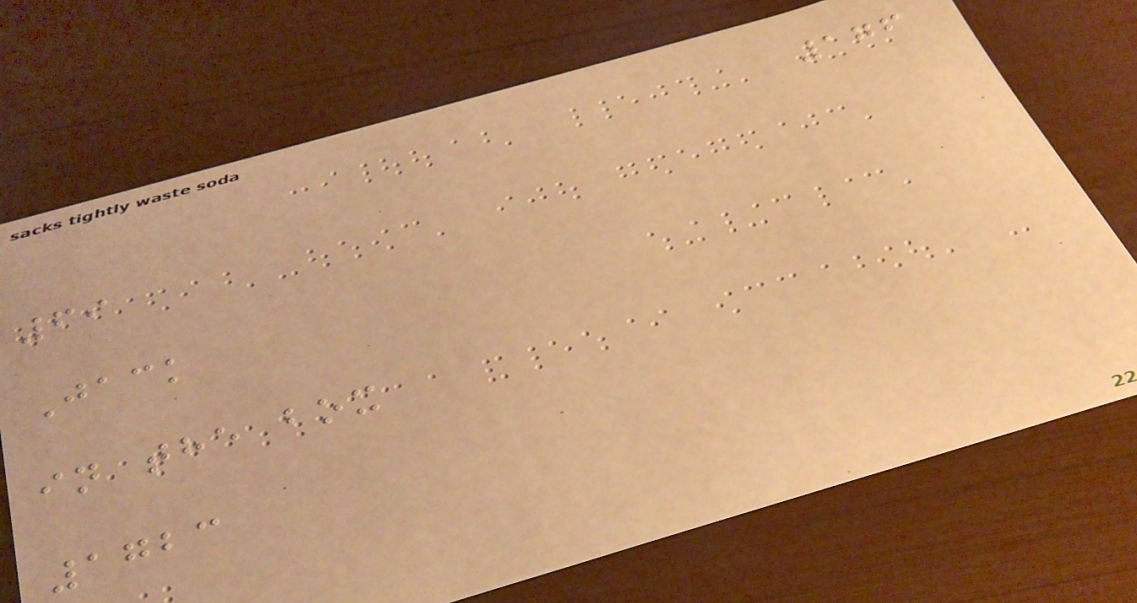176
69
Jack
in the box
1723
